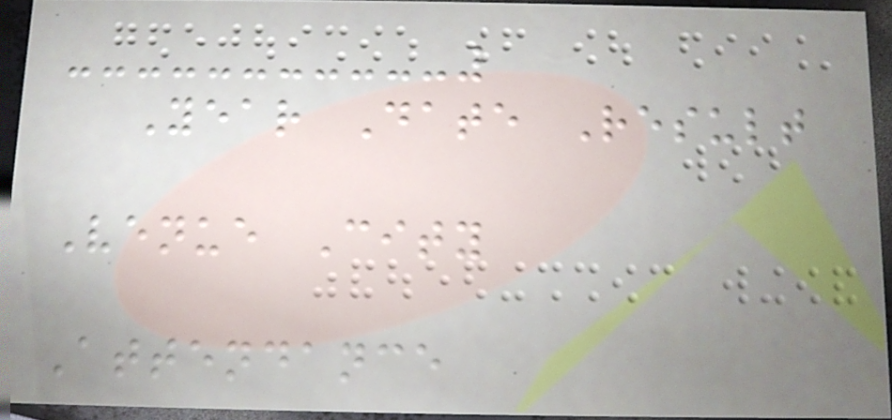Year Date Result
Venue City
Attendance
